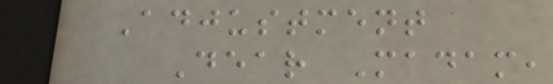Adjustment
Dear Madam,
